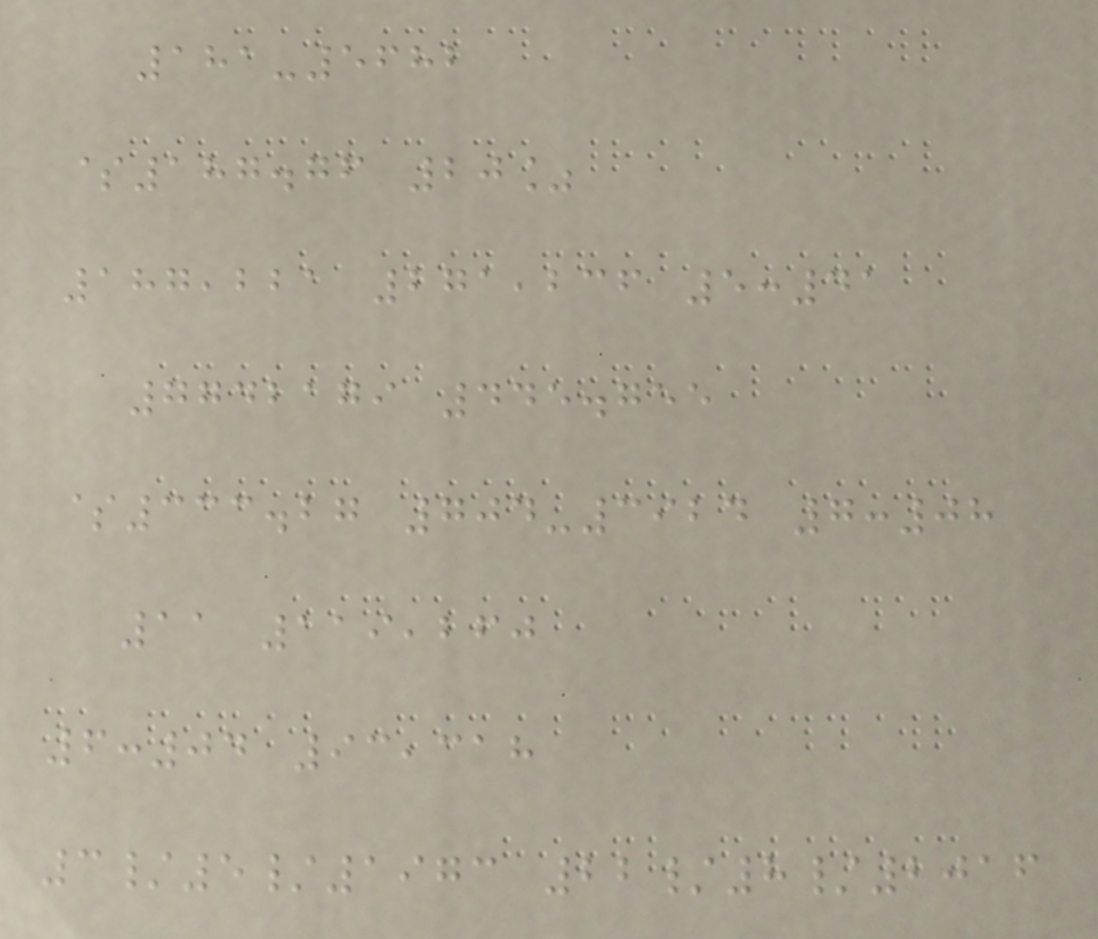181-5682
$187.76 20%
187,221 271,236 5:41
7742179 445.755
$333.27 704-3924 7:08
11 119,260
6:04 93,318
3/5/1973 22/8/2016
